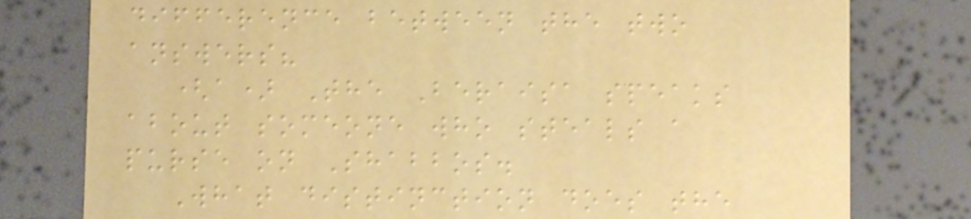difference between the two
answers?
(a) The Beraisa speaks
about someone who steals a
purse on Shabbos.
What distinction does the
